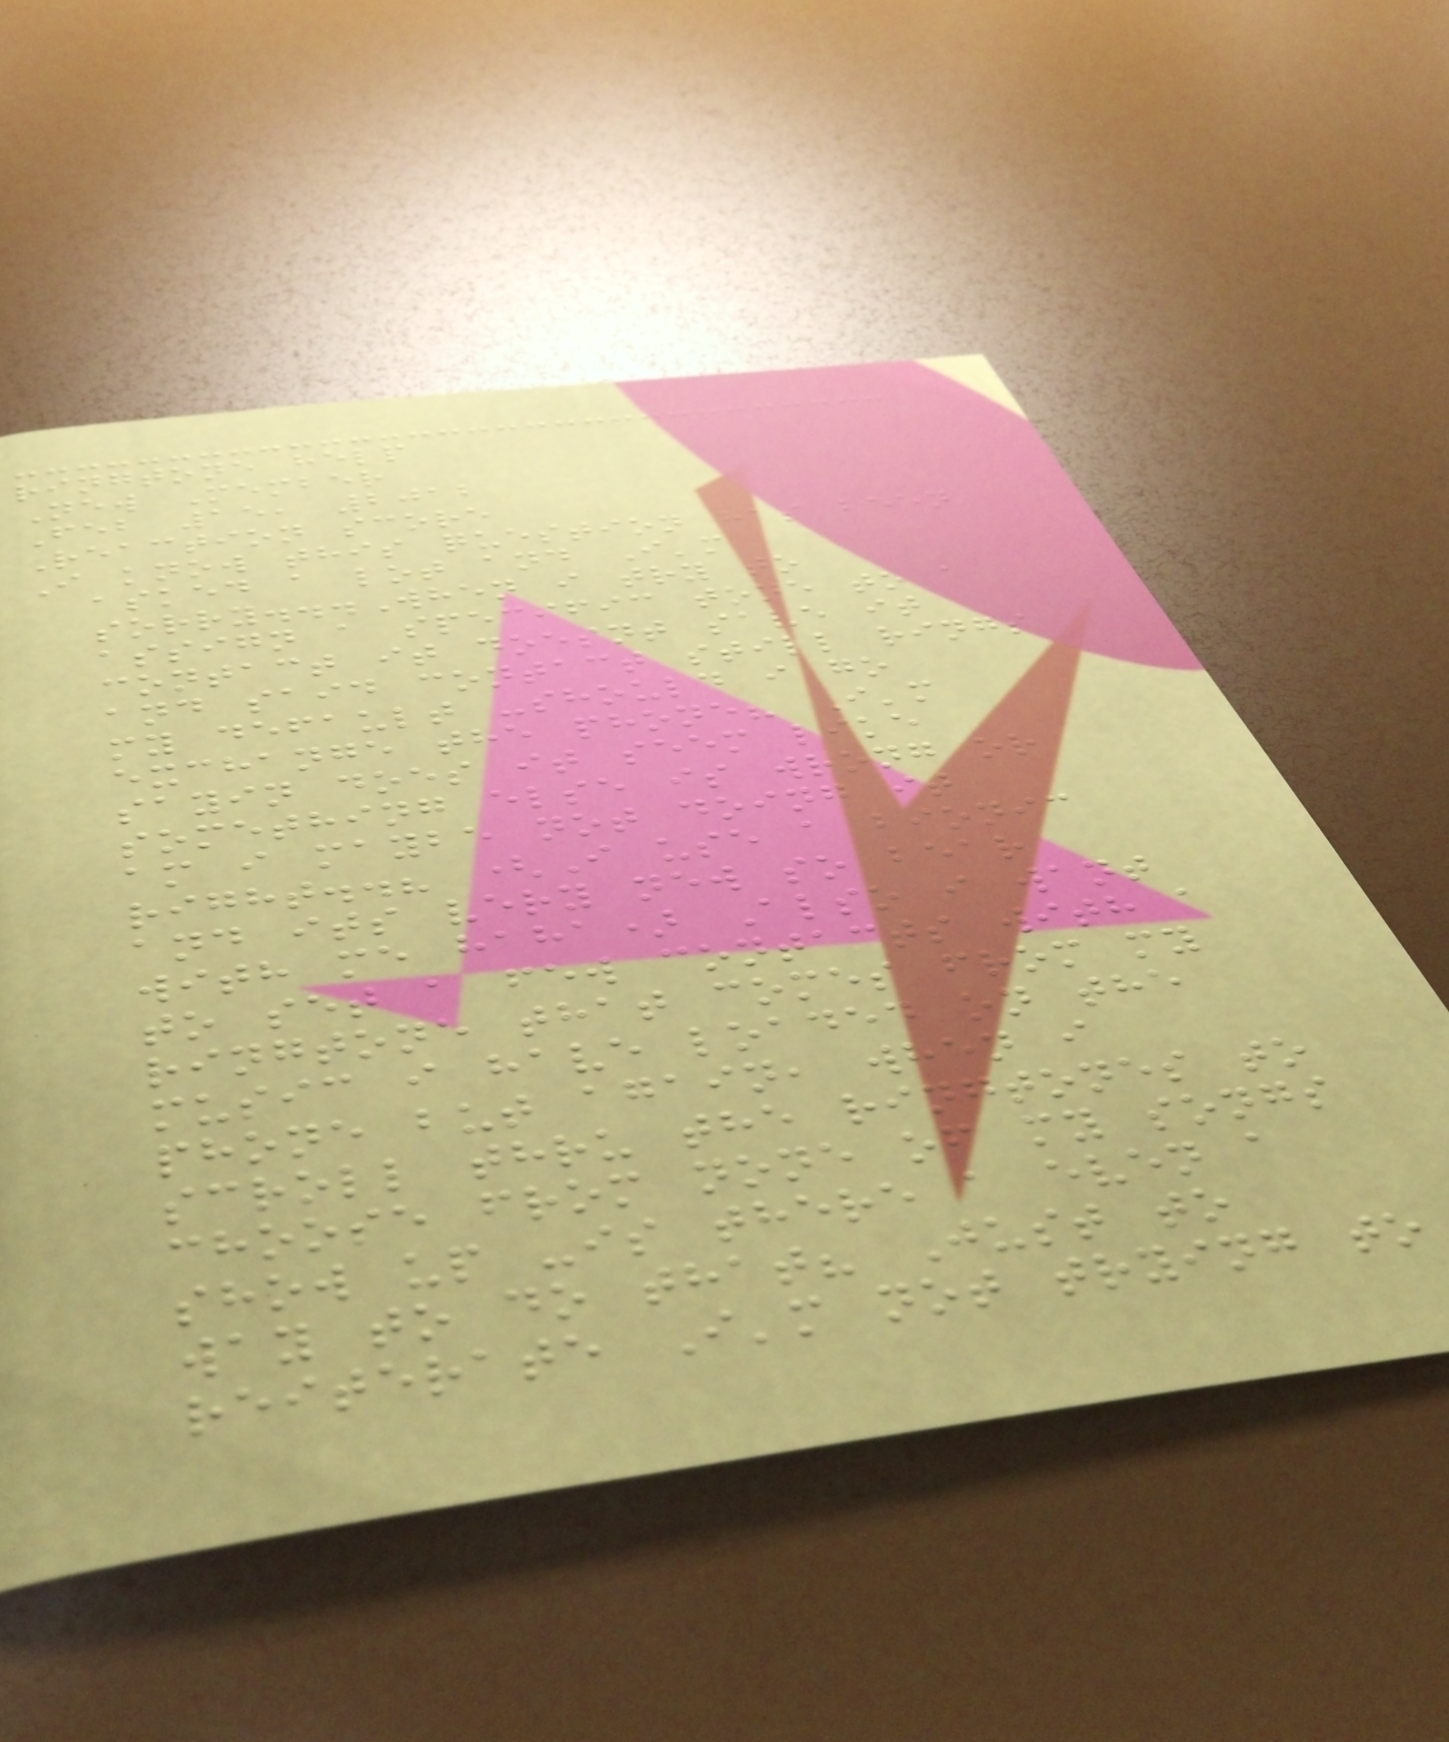ringtone help
New Member
Feb 15, 2012
Reaction score
I know this question has been
asked a lot and I'm
sorry...When i try to
assign a specific tone to a
contact it doesnt save it
and said contact still rings
my default -should i go
exchange the phone? I'm
sayin does it seem like
something else is wrong or
am i maybe not doing it
right..? (I use a bionic
and its very new so bear
with me haha) Also i want
to set a few contacts with a
ringtone that comes from my
music i have loaded on the
phone but again, when i
scroll thru the ringtones to
choose from none of my songs
show up -is there a even a
way to do that? Just to
reiterate I'm not trying to
